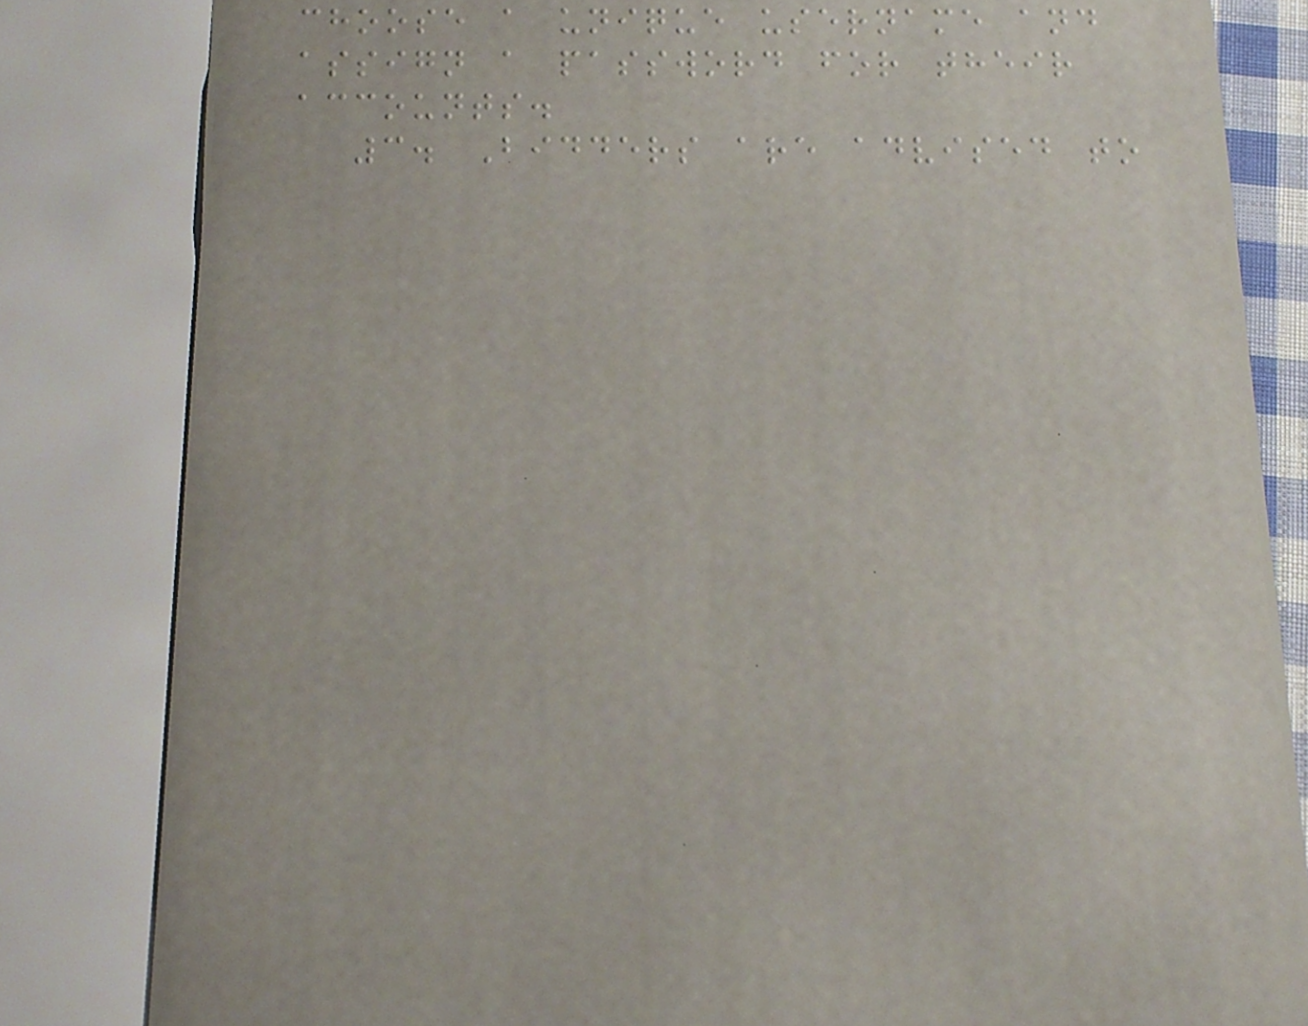choose a unique username and
assign a password for their
accounts.
3. Bidders are advised to
